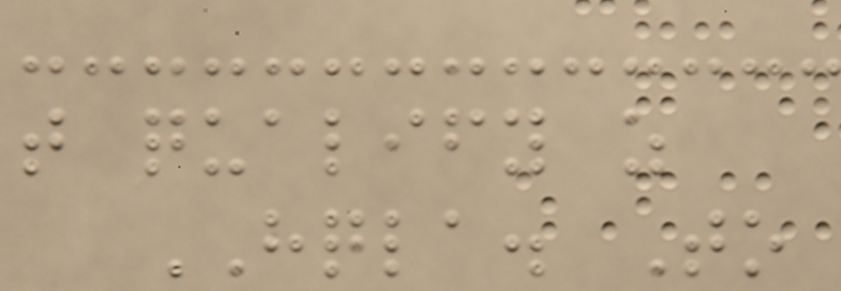that qualify as
HQLA. To
